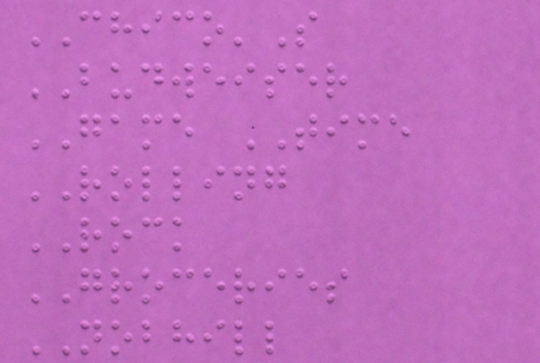CHICO'S
BUDWEISER
GAME TIME
ROLLING
ROCK
GROCERIES
NOBHILL
